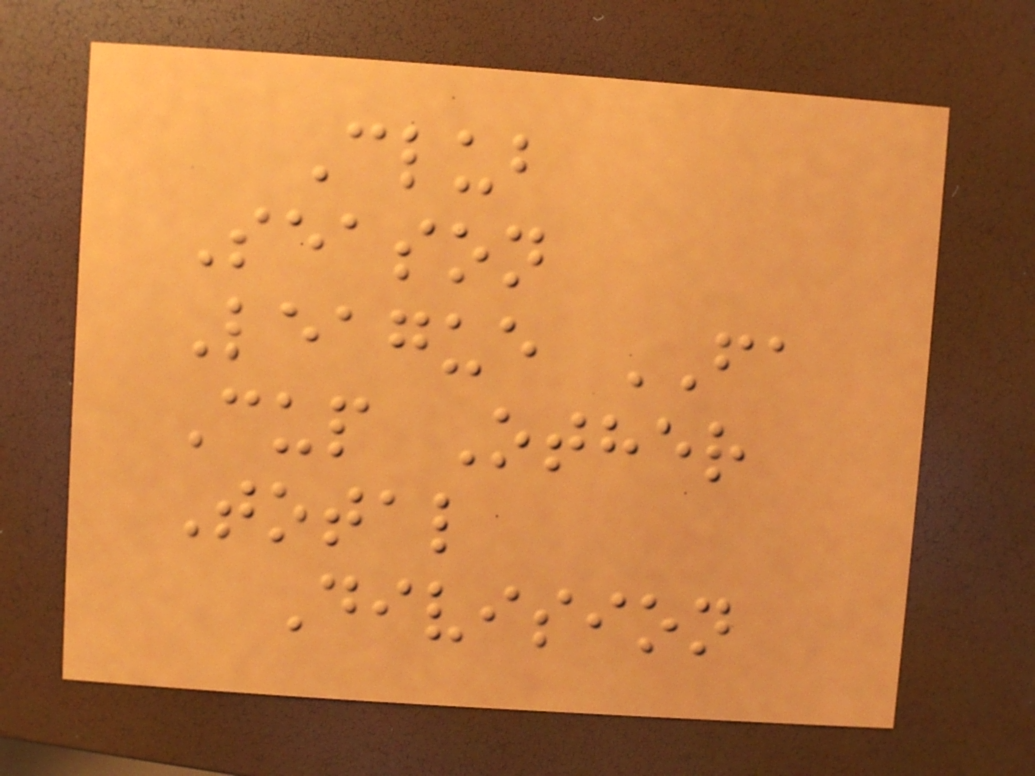Club
Season
League FA
Cup Other
Total
Division
